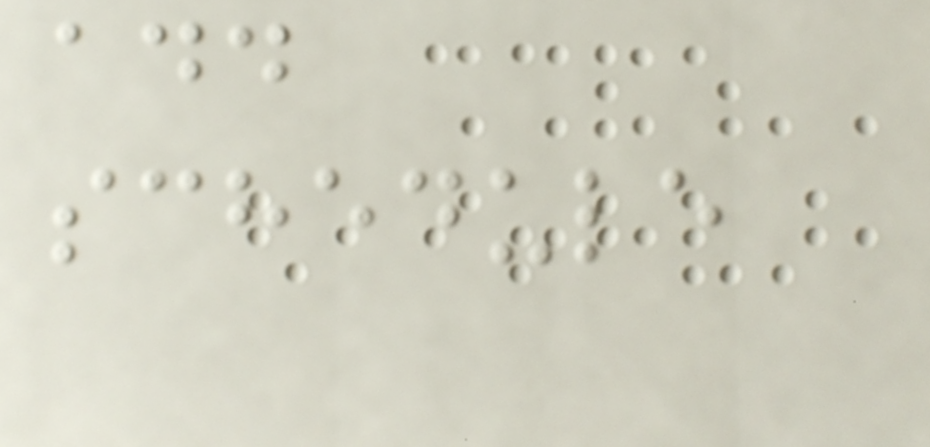add
schedule
